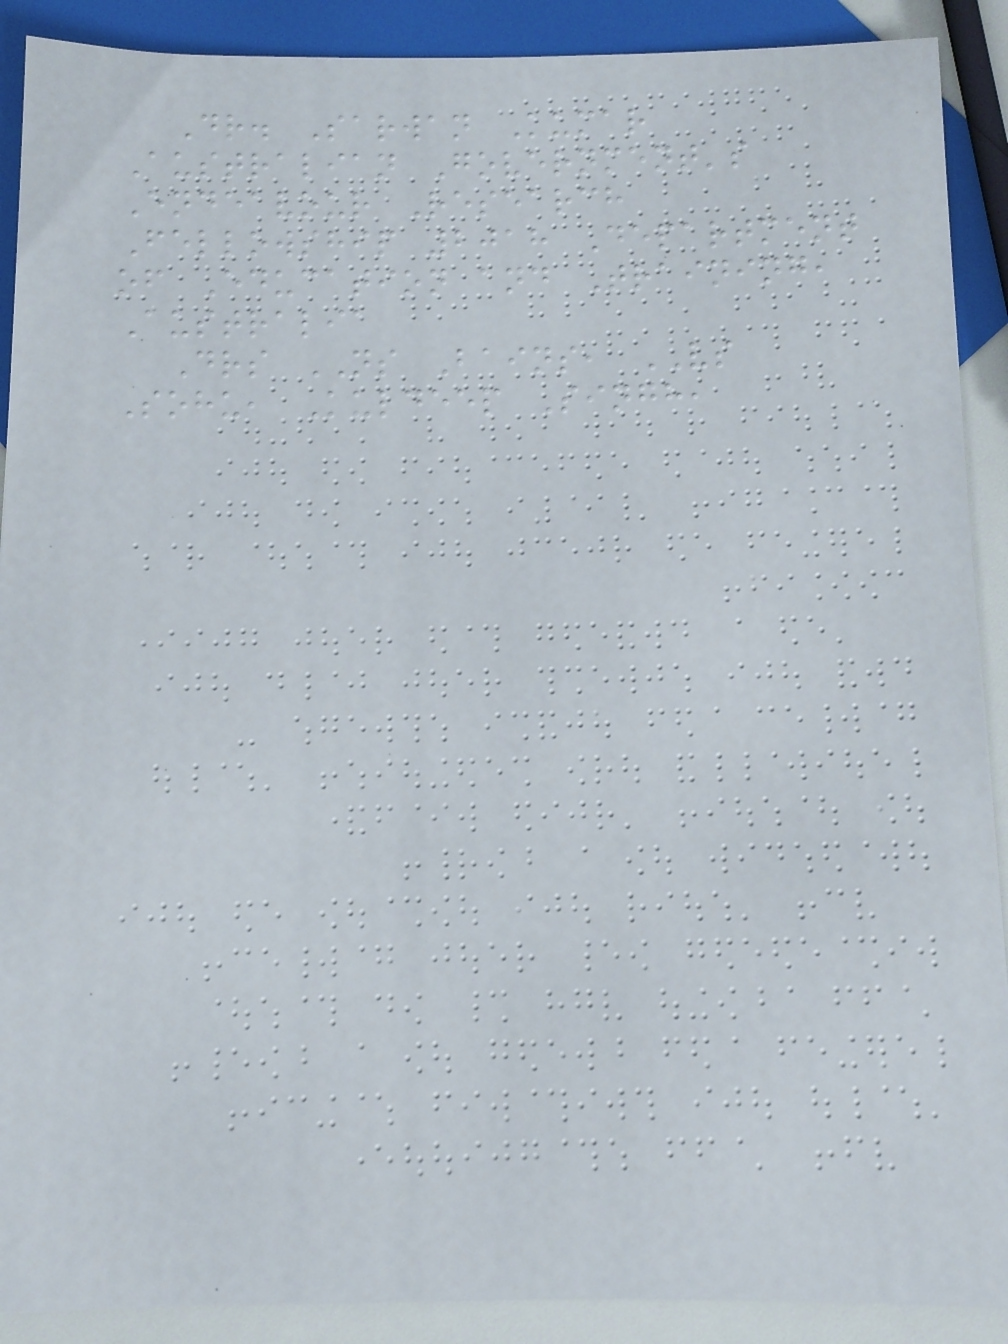Dr. Sarwan Kumar
Australian Government's
Endeavour Research
Fellowship 2018 Department
of Education and Training,
Australia
Drs NS Bains, VS
Sohu, Kuldeep Singh,
